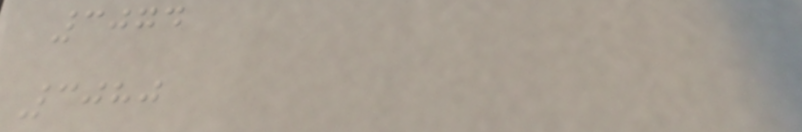3074
3080
